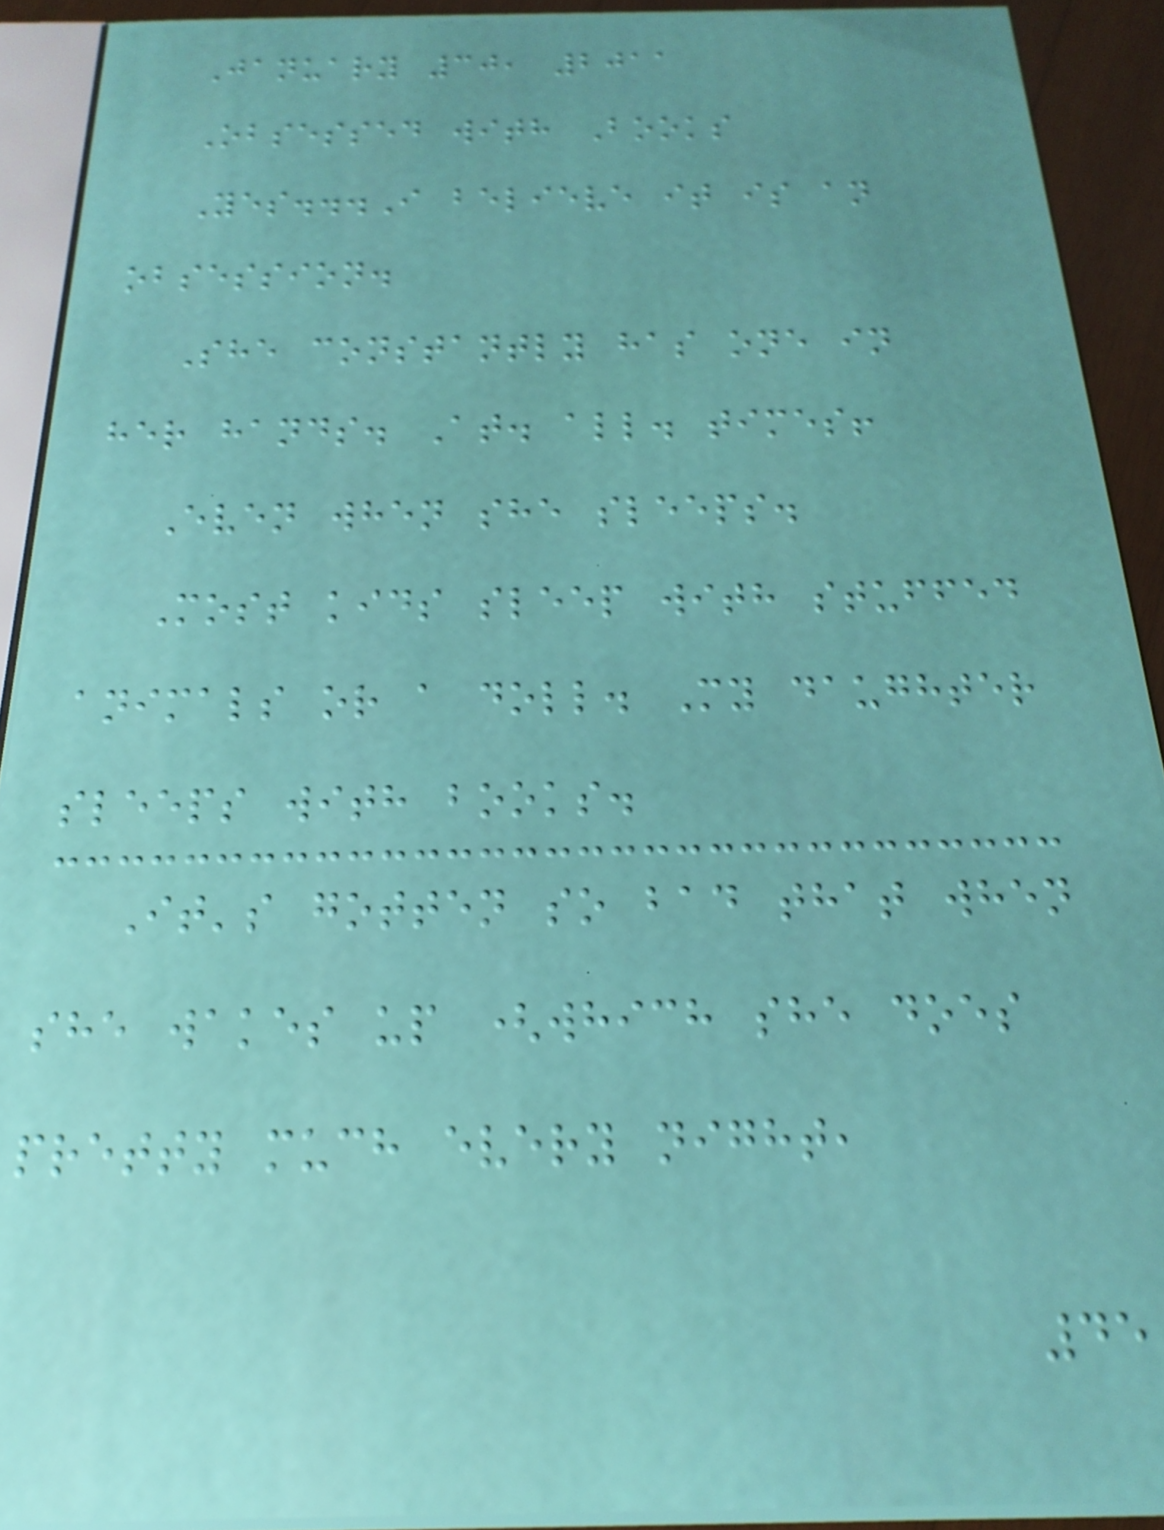January 30, 2011
Obsessed with Books
Yes...I believe it is an
obsession.
She constantly has one in
her hands. At. all. times!
Even when she sleeps.
Most kids sleep with stuffed
animals or a doll. My daughter
sleeps with books.
It's gotten so bad that when
she wakes up (which she does
pretty much every night,
45
